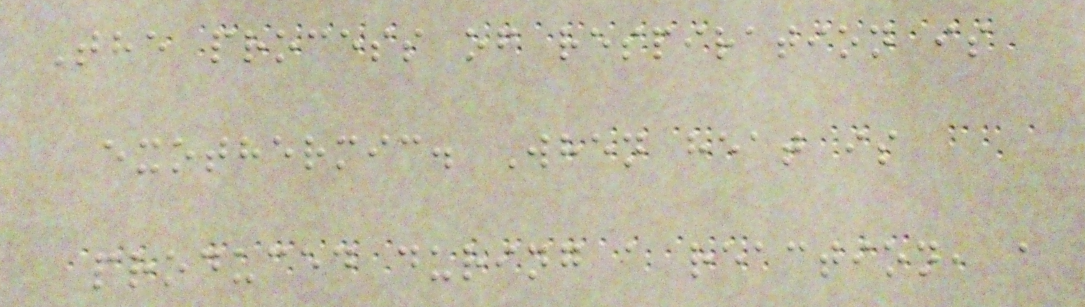The process of respiration is
exothermic. When heat is
produced during a reaction, a
